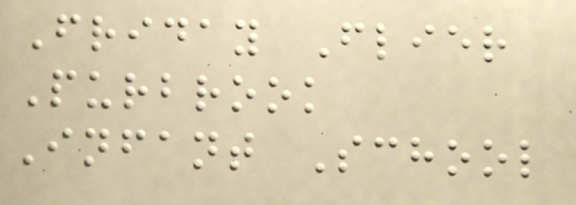Friday Flier
Purbrook
Infant School
